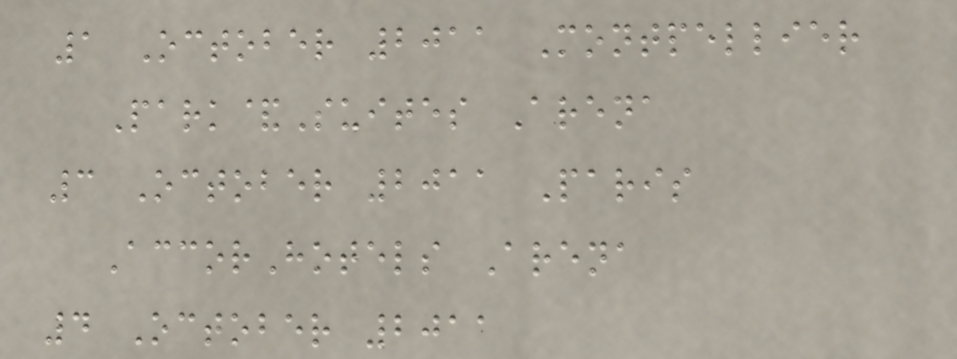1 October 2011 Montpellier
Park&Suites Arena
3 October 2011 Paris
AccorHotels Arena
4 October 2011
